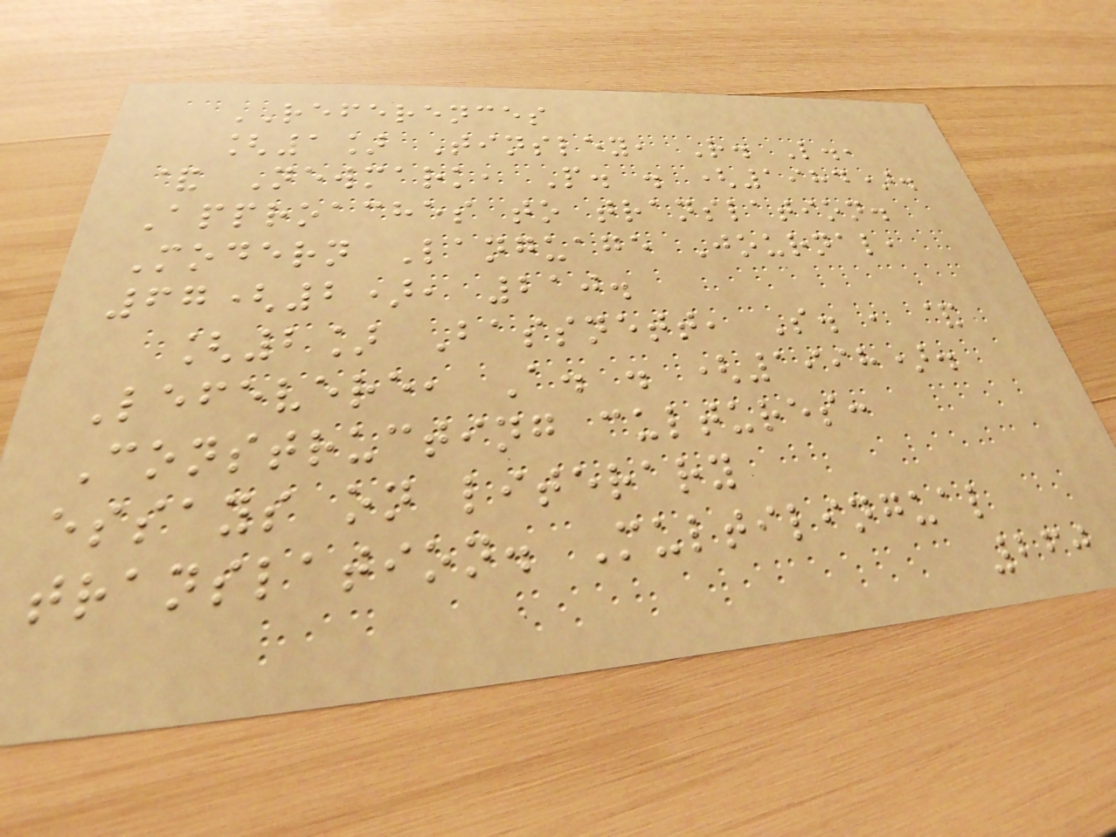REFERENCES
[1] Tinsley, R. L.,
& Newmark, P. . (1984).
Approaches to translation.
Modern Language Journal,
67(2), 210.
[2] Bassnett, S. , &
Lefevere, A. . (1998).
Constructing cultures:
essays on literary
translation. Multilingual
260
